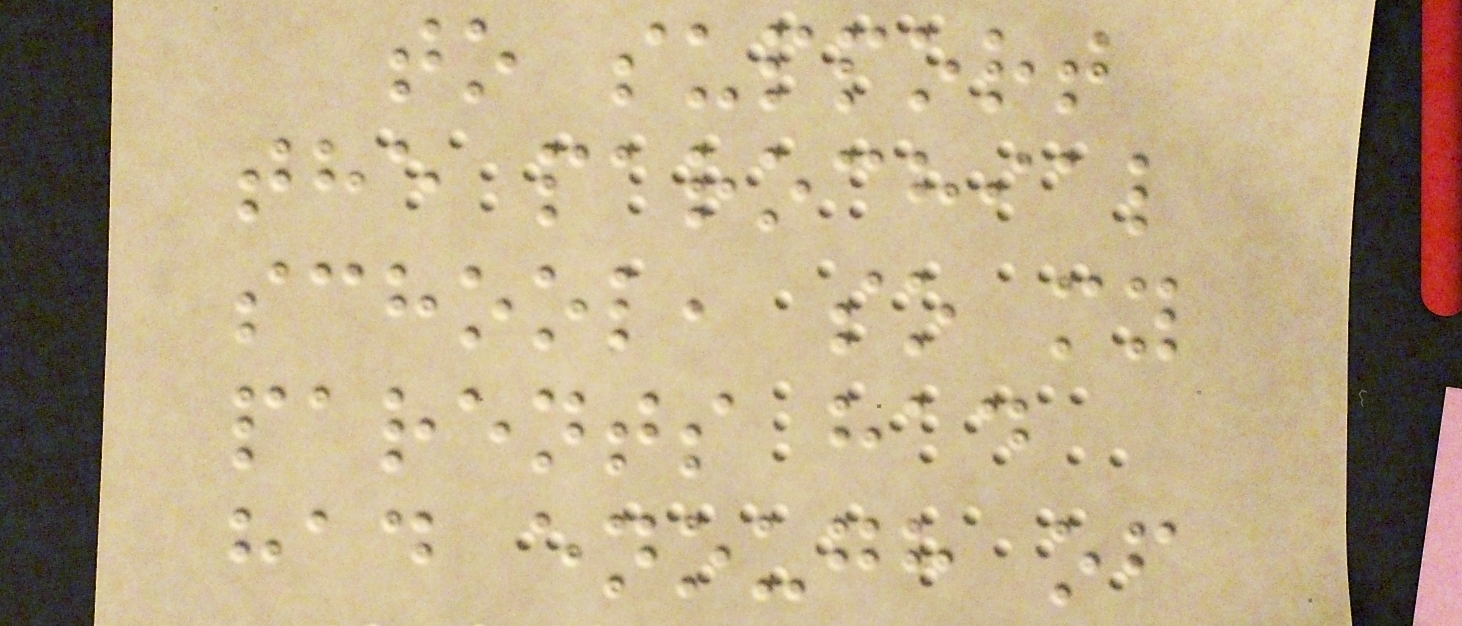to support
the parochial
school, so my
parents had
had enough of
